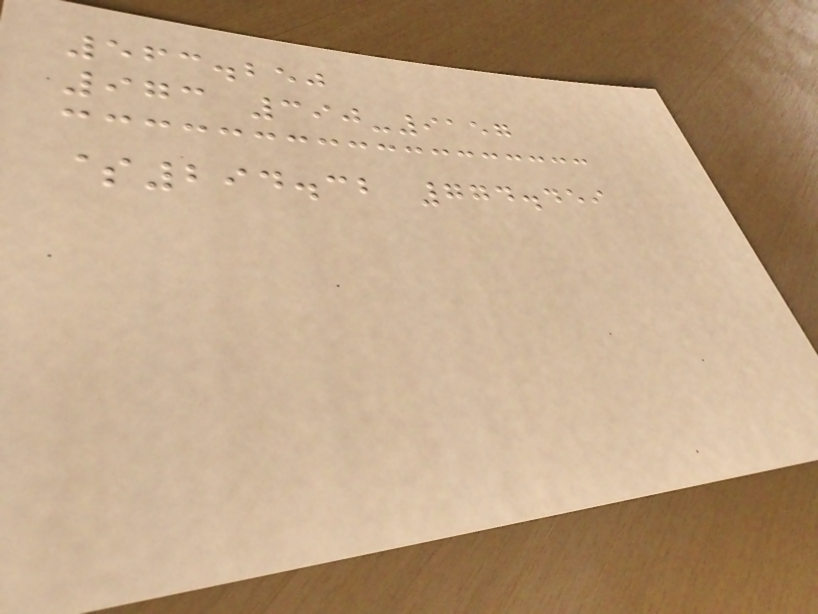563.250
973 390-9157
$294.32 774.459
